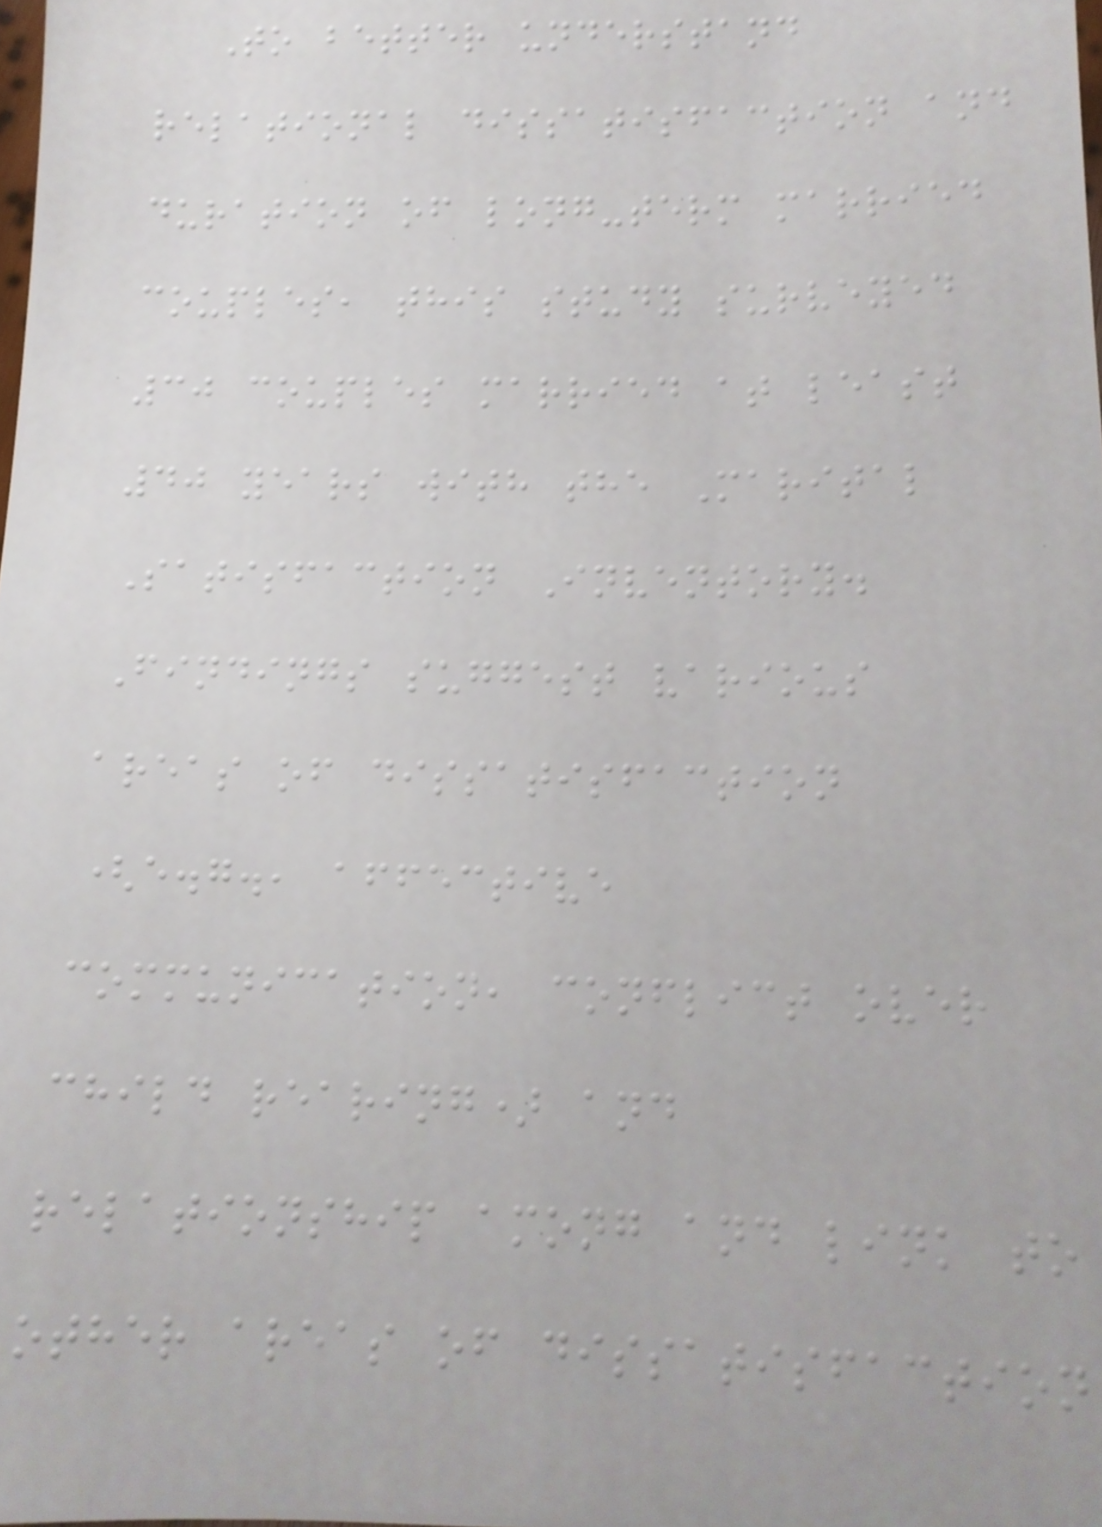To better understand
relational dissatisfaction and
duration of long-term married
couples, this study surveyed
30 couples married at least
40 years with the Marital
Satisfaction Inventory.
Findings suggest various
areas of dissatisfaction
(e.g., affective
communication, conflict over
child rearing) and
relationship among and link to
other areas of dissatisfaction
